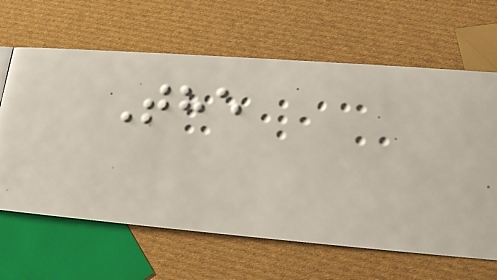The
